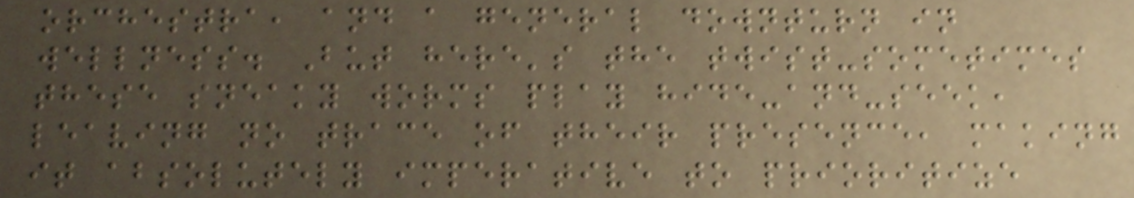orchestra, and a general downturn in
wellness. But here's the twist-sometimes
these sneaky worms play hide-and-seek,
leaving no trace of their presence, making
it absolutely imperative to prioritize
